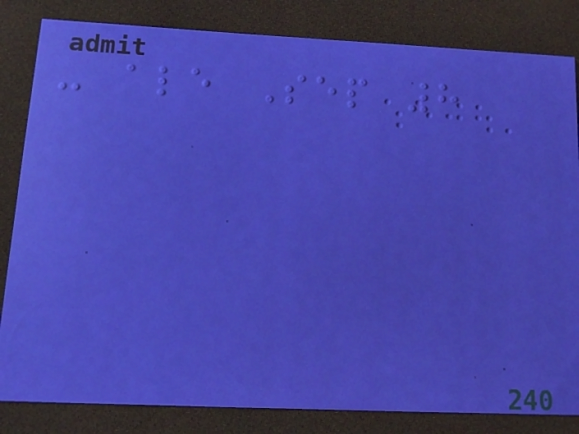- ale Sep 8
